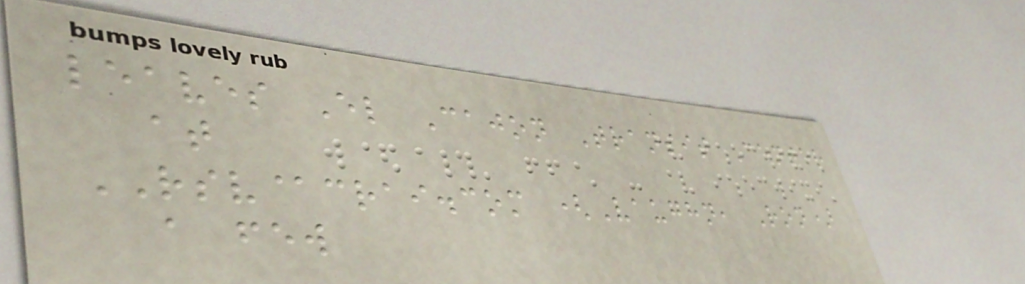leaves El Cajon Transit Center
at
RSV@crai.com (Vaughn, Ron)
a few
